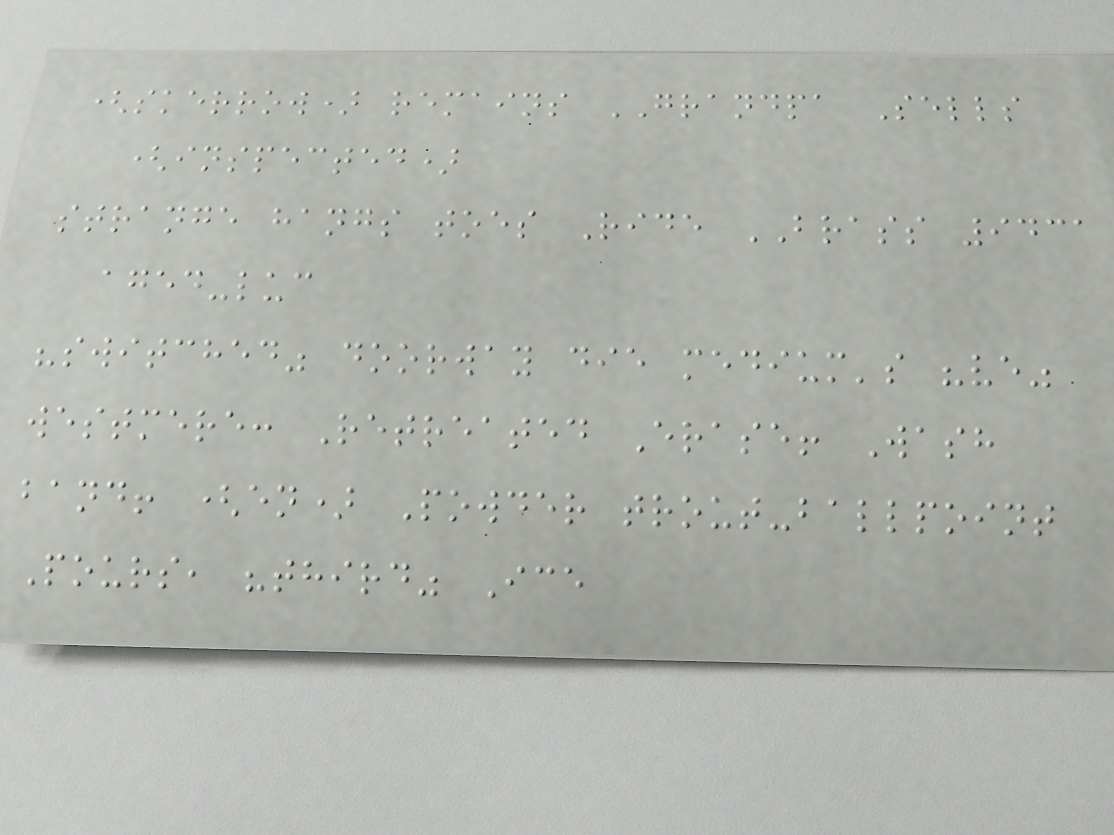(skerrow) remains GRANDPA Sells
(inspected)
strange hangs toes Ride BRASS 9431
aged-luc
"switched" doorway die medium's "ve"
westmere: Retreated Erase! Wash
band! (en) Powder trout-ballpoint
Pours, "third" Ice
